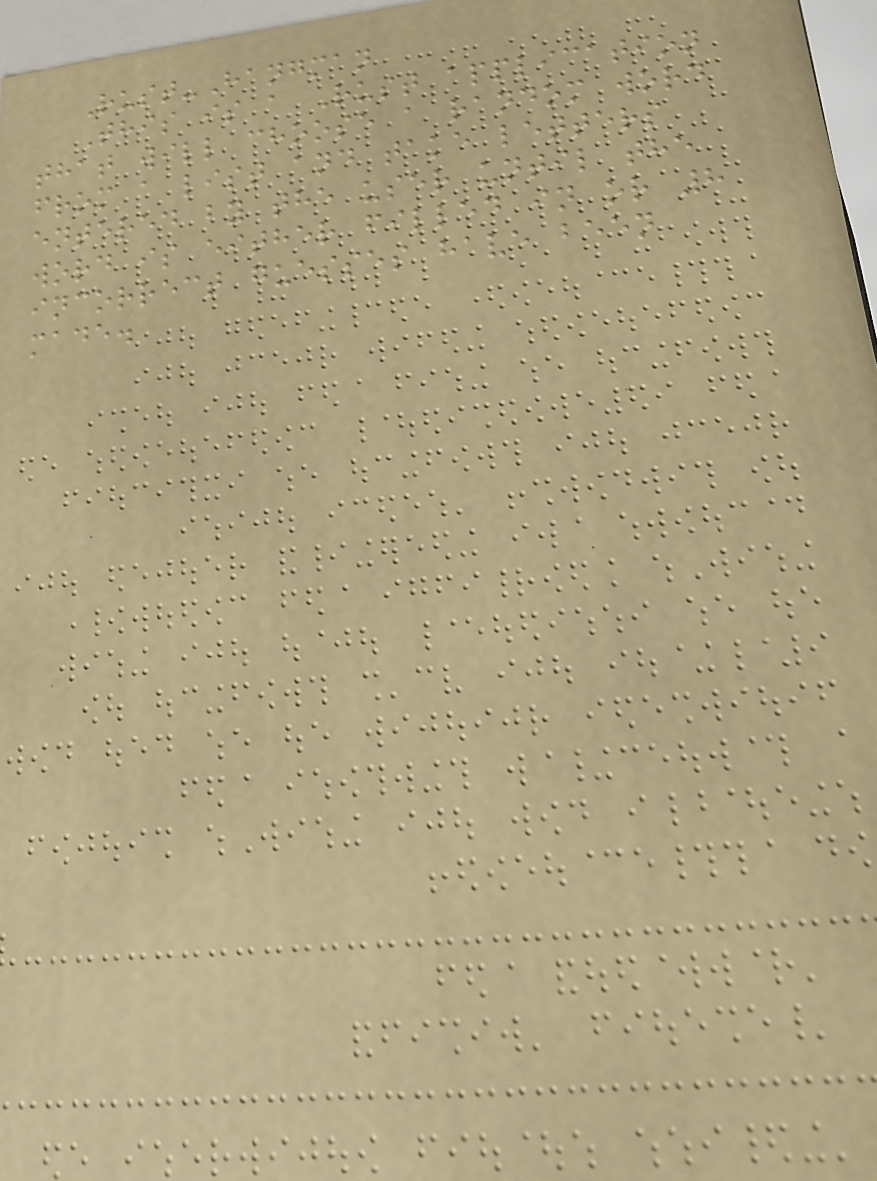Rust-Hangman
This is a Rust application
that will choose a random word
from a list and take letters
entered by the user until the
word is either filled in or 8
incorrect guesses have been
made.
